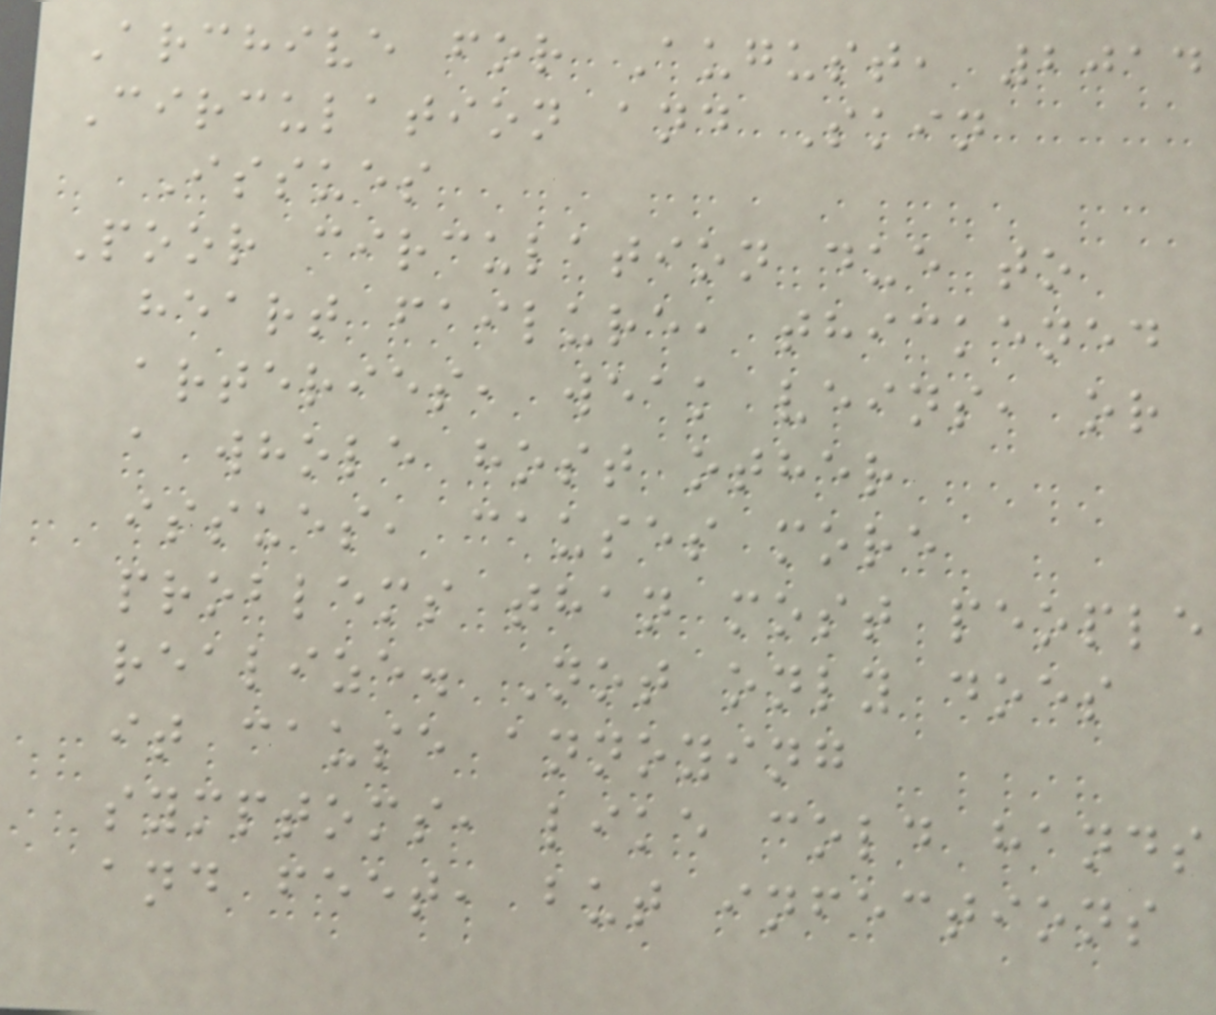Archive for August, 2014
Circulation and Skin
Issues
Poor circulation due to
heart failure, thickened
arteries, weak veins, or
a whole host other
issues, causes more
problems than most people
realize. Not only does
it cause annoying
symptoms, like cold hands
and feet, but infections
